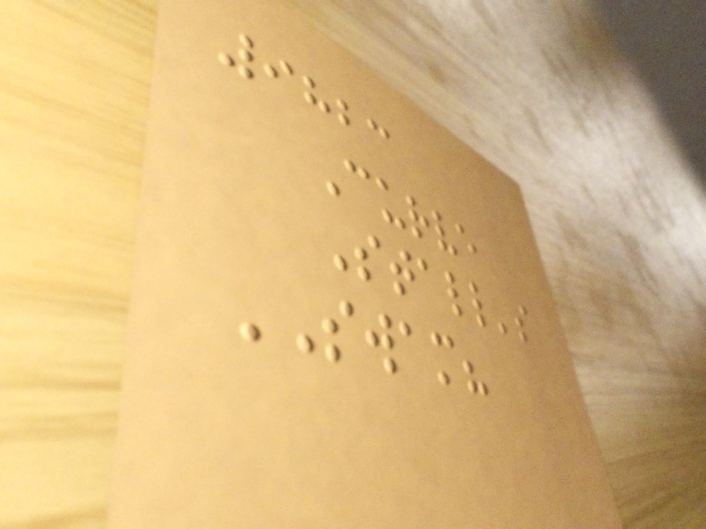9823
Curve
Stall's
SWAM?
